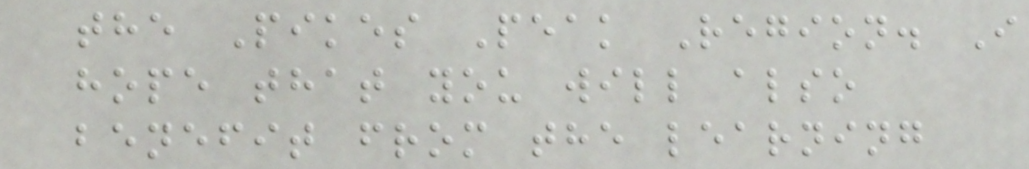the Pikes Peak Region. I
hope that you will also
benefit from the learning
